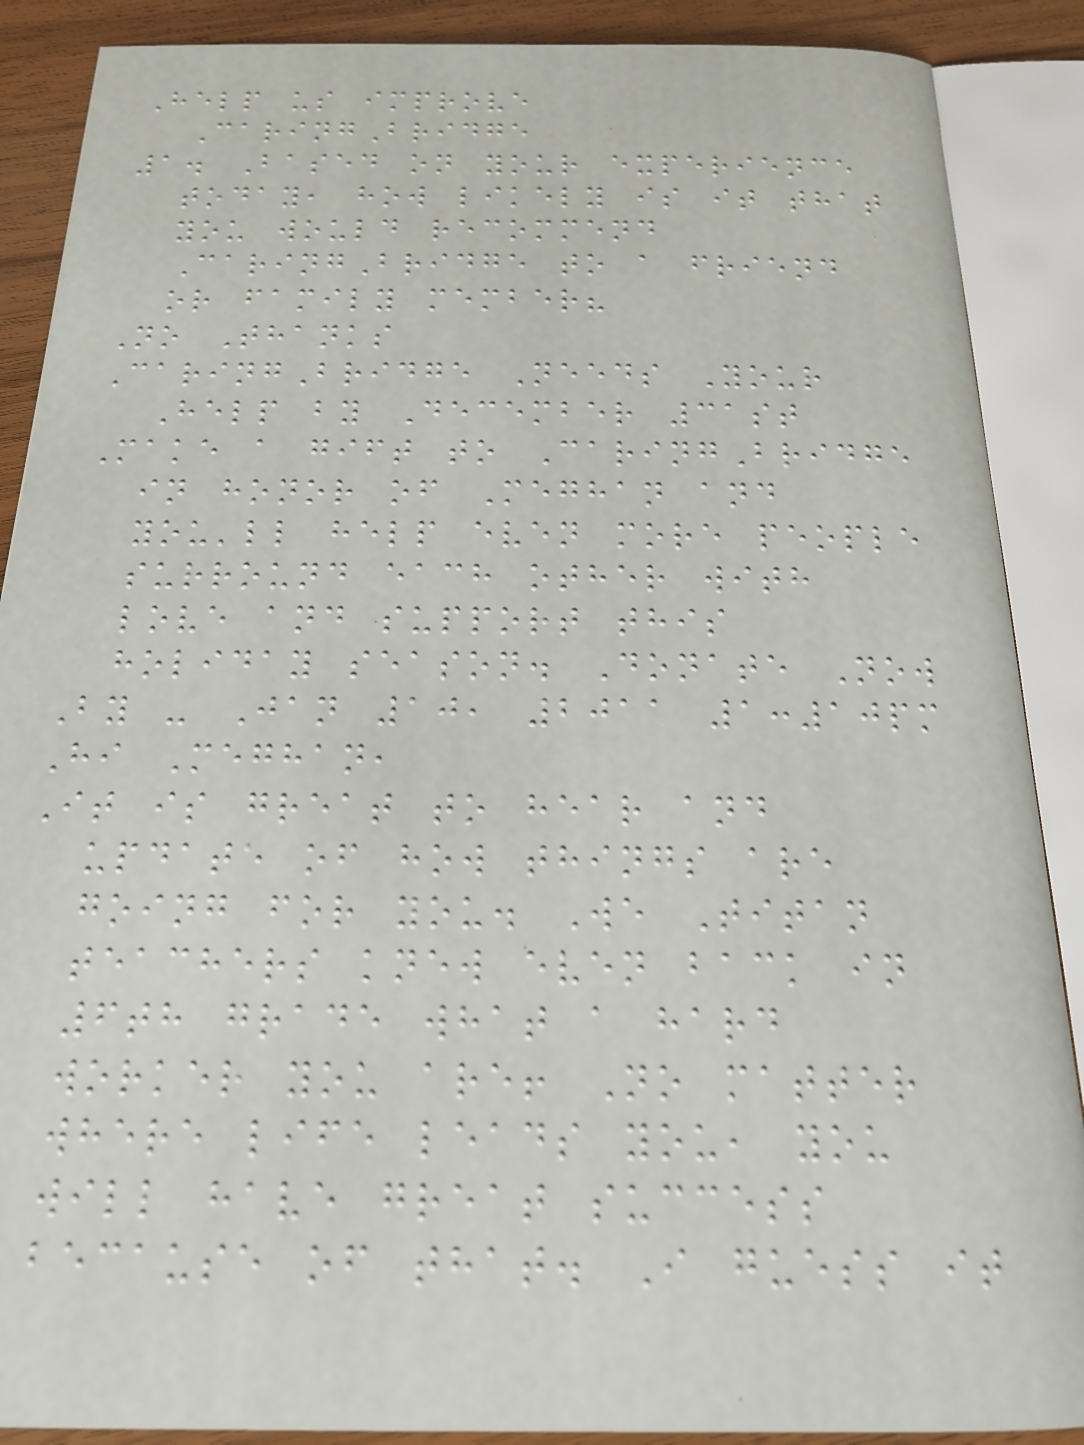Help us improve
CaringBridge
1. Based on your experience
today, how likely is it that
you would recommend
CaringBridge to a friend
or family member?
No Thanks
CaringBridge Needs Your
Help by December 31st
Make a gift to CaringBridge
in honor of Meghan and
you'll help even more people
surround each other with
love and support this
holiday season. Donate Now
By - Jan 10, 2011 1:10pm
Hi Meghan,
It is great to hear and
update of how things are
going for you. We Titan
teachers knew even back in
6th grade what a hard
worker you are! No matter
where life leads you, you
will have great success
because of that. I guess it
